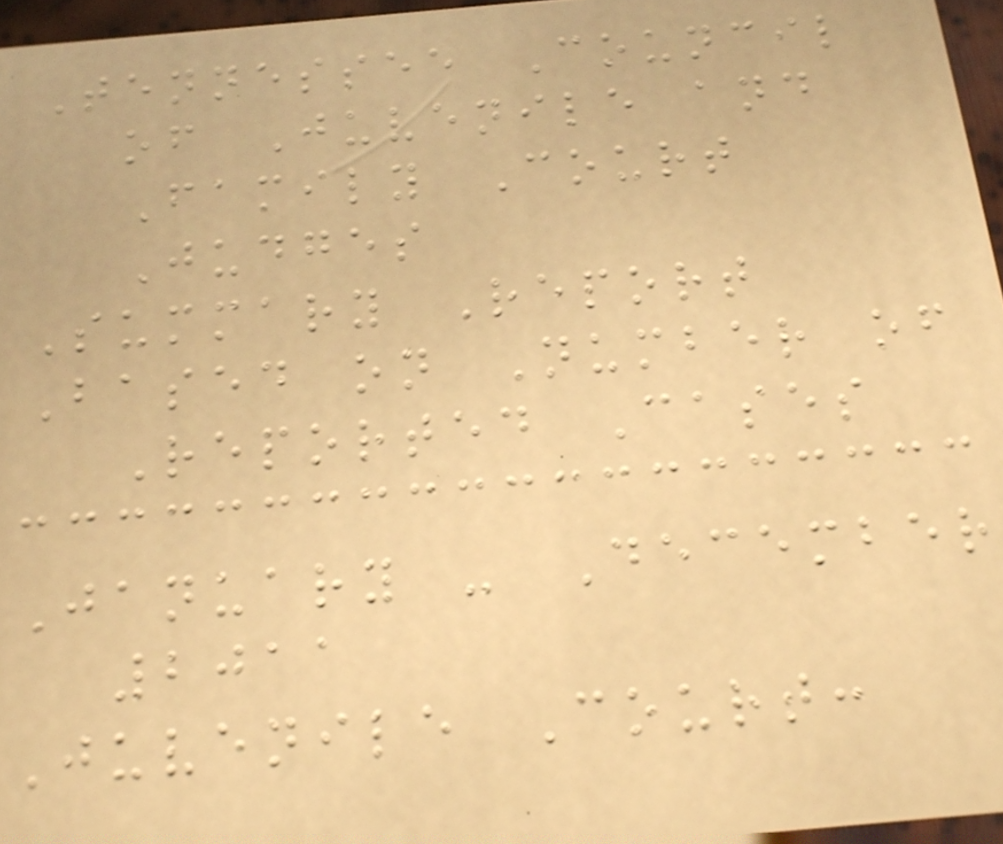Tennessee Council
of Juvenile and
Family Court
Judges
Summary Report
Based on Number of
Reported Cases
January - December
2011
Juvenile Court:
